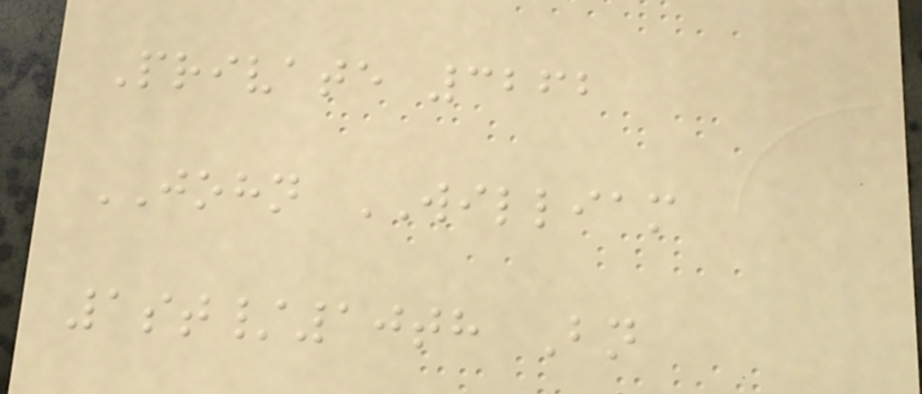Private 3262
JOHN WILLIAM
1st/10th Bn
